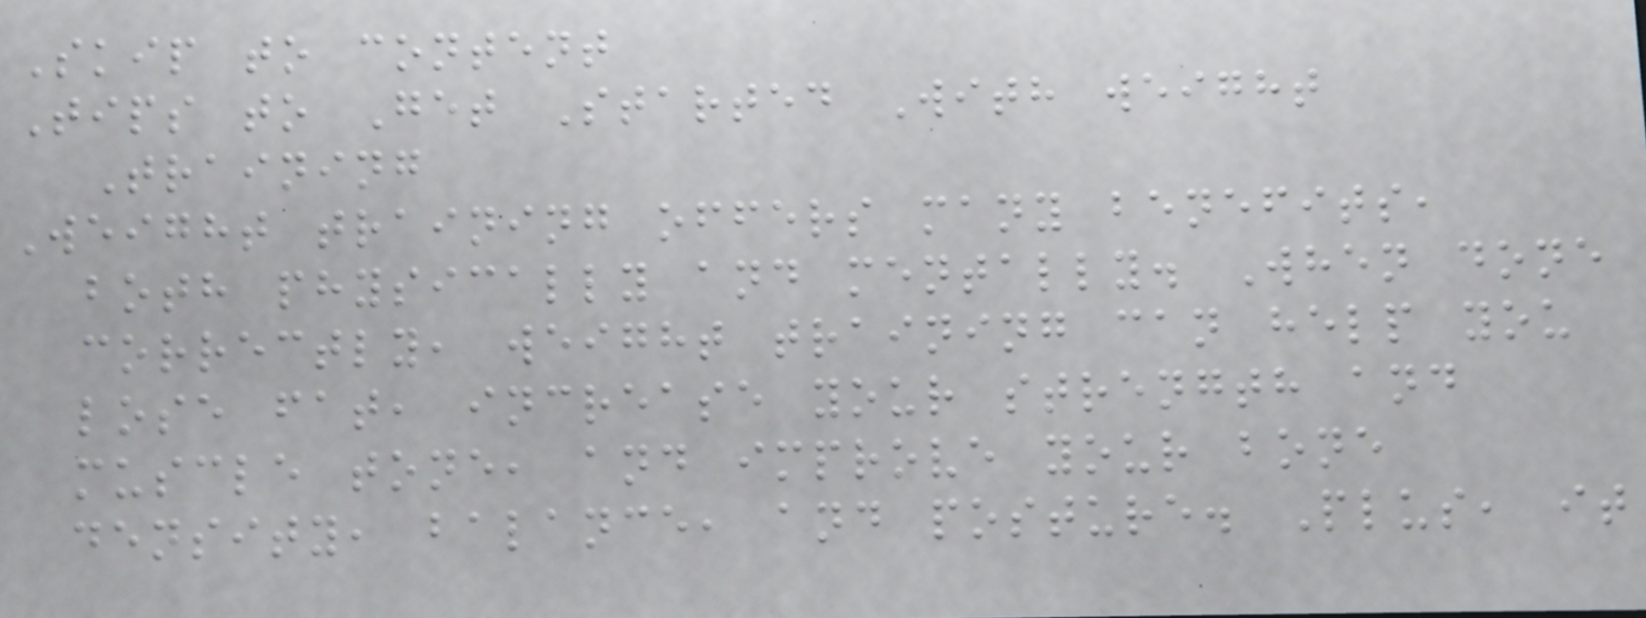Skip to content
Tips to Get Started With weight
Training
Weight training offers many benefits,
both physically and mentally. When done
correctly, weight training can help you
lose fat, increase your strength and
muscle tone, and improve your bone
density, balance, and posture. Plus, it
